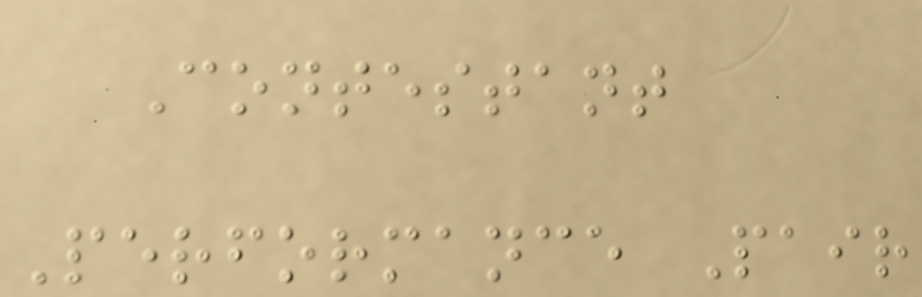Contestant
Performance Pair
